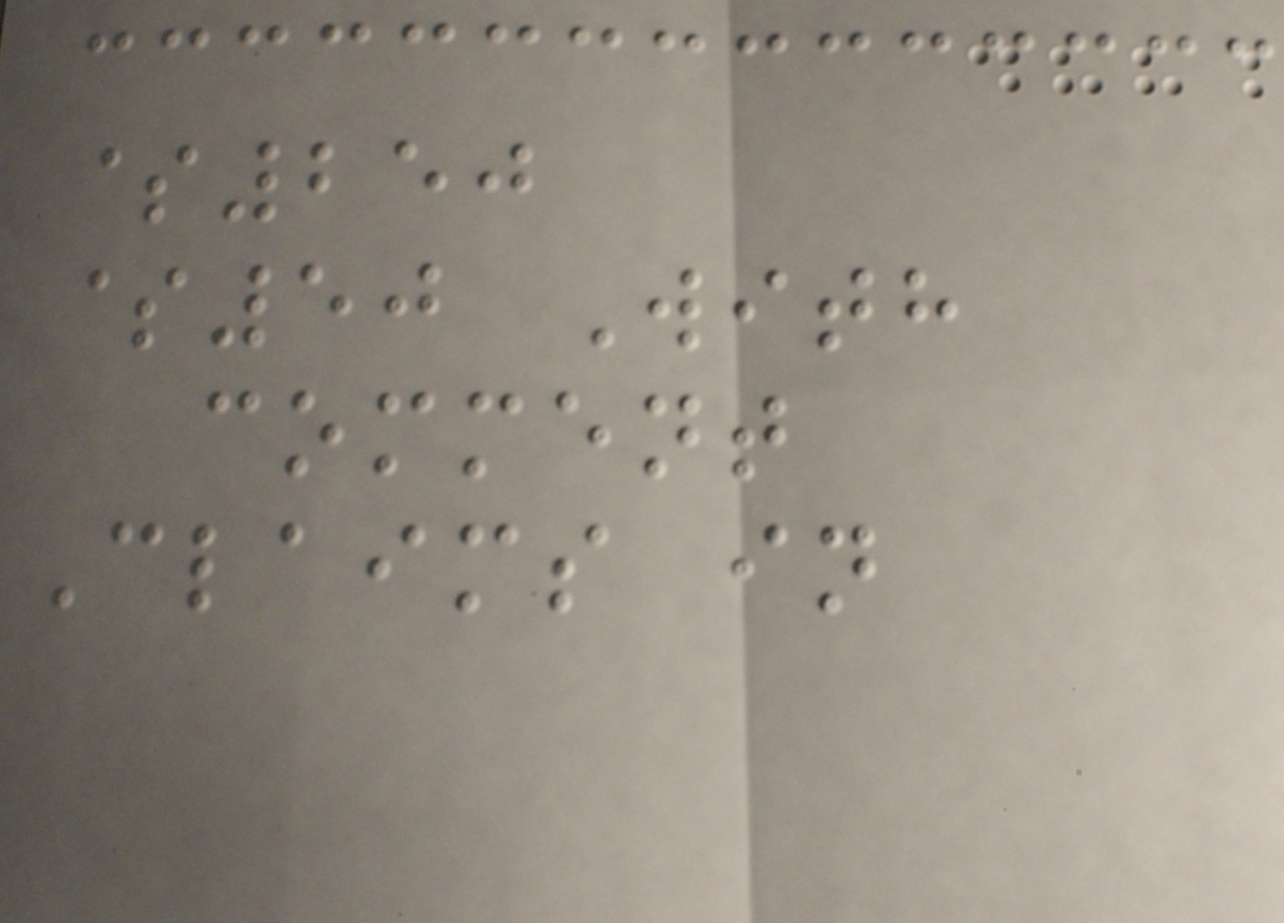$250
$50 With
comment
Claims in
